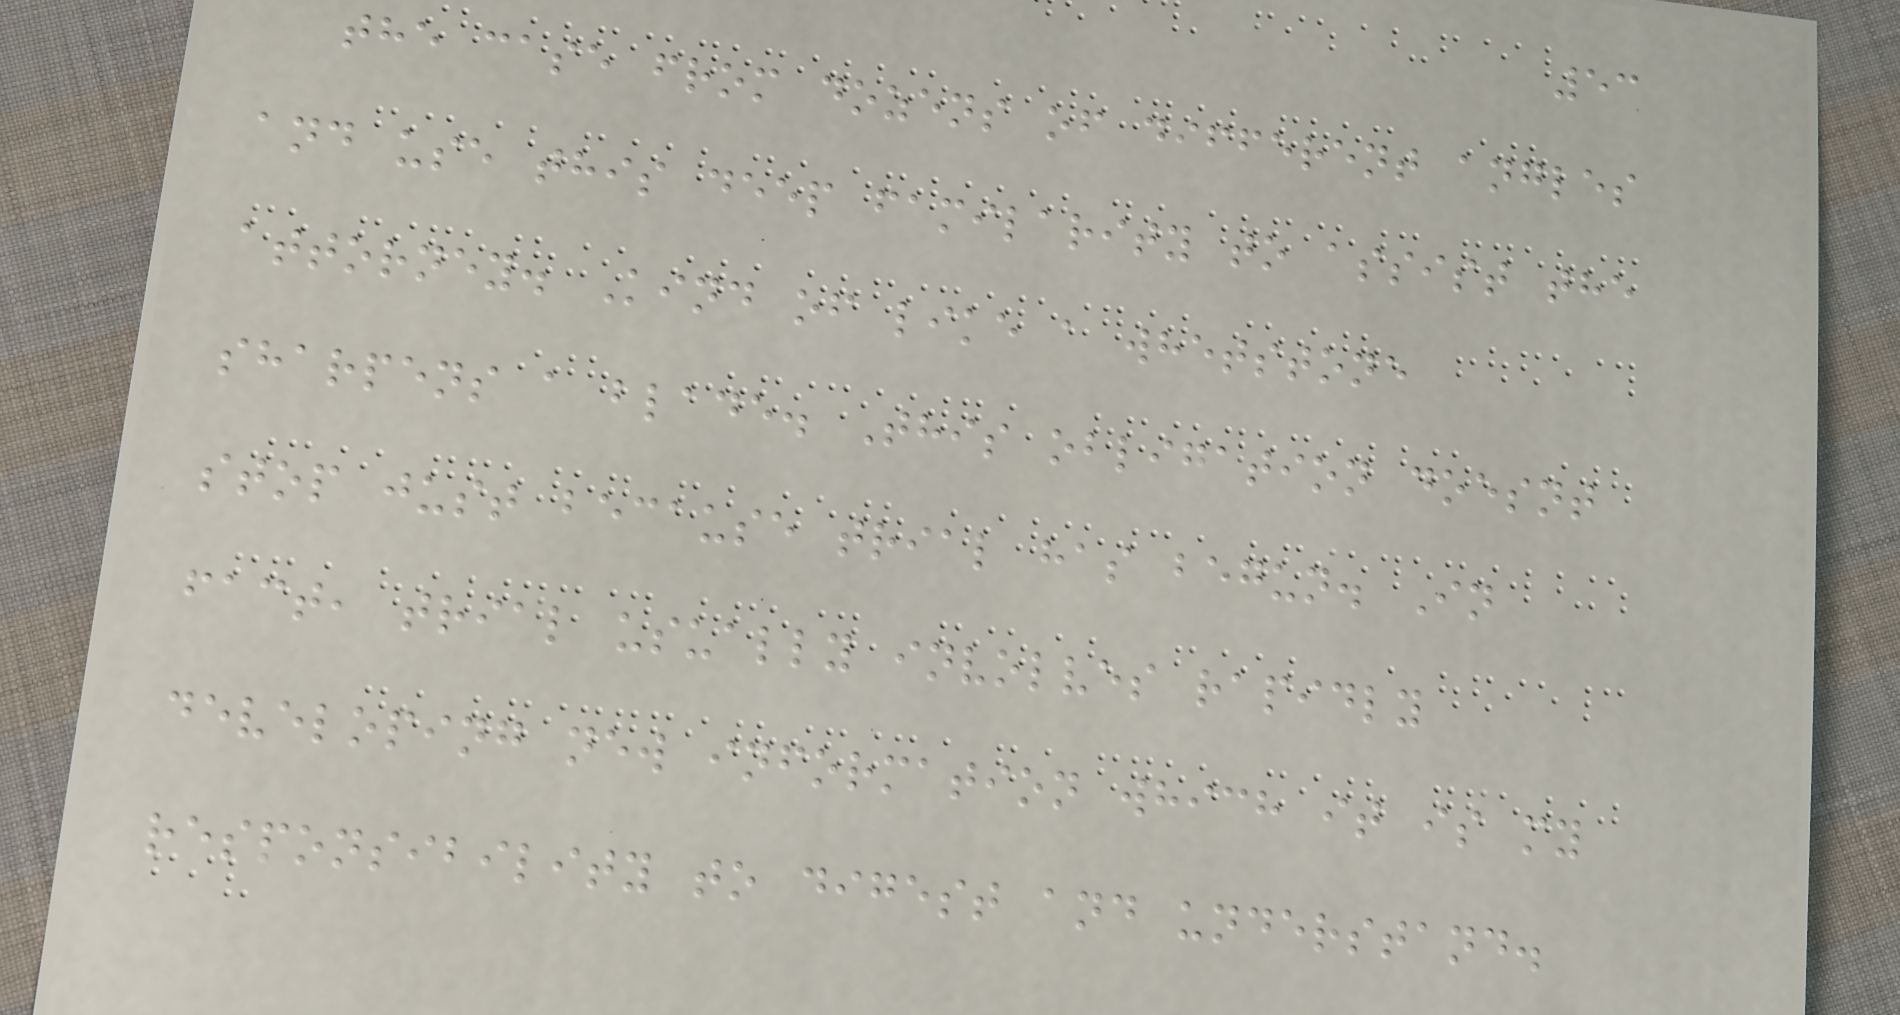53
the case from dozens of different angles
and use this deep familarity to assist the
attorney. Kind of like a whetstone
sharpens a blade. This obligation doesnt
stop just because trial has begun. In
fact, trial usually involves rapidly
developing new information which it is my
responsibility to digest and understand.
